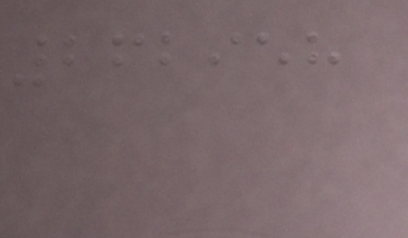262958
